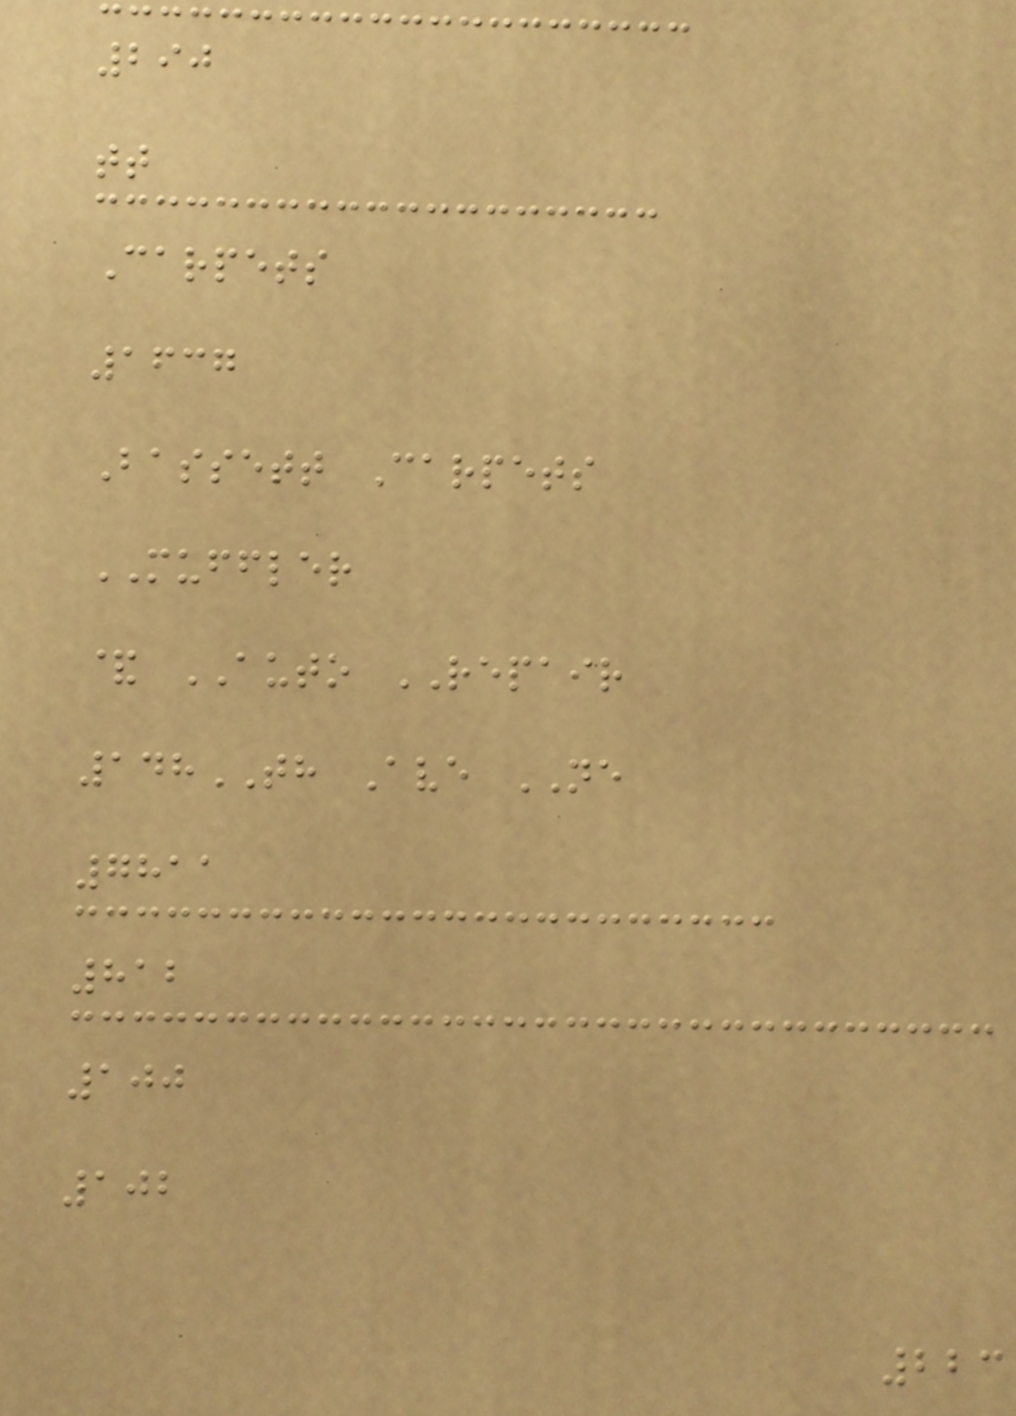290
tt
Carpets
1637
Bassett Carpets
MUFFLER
& AUTO REPAIR
148TH Ave NE
7811
812
100
102
223
